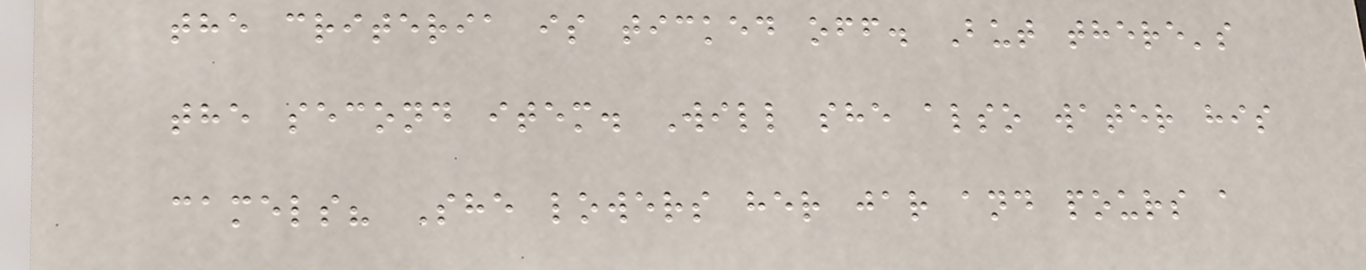the criteria is ticked off. But there's
the second item. Will she also water his
camels? She lowers her jar and pours a
